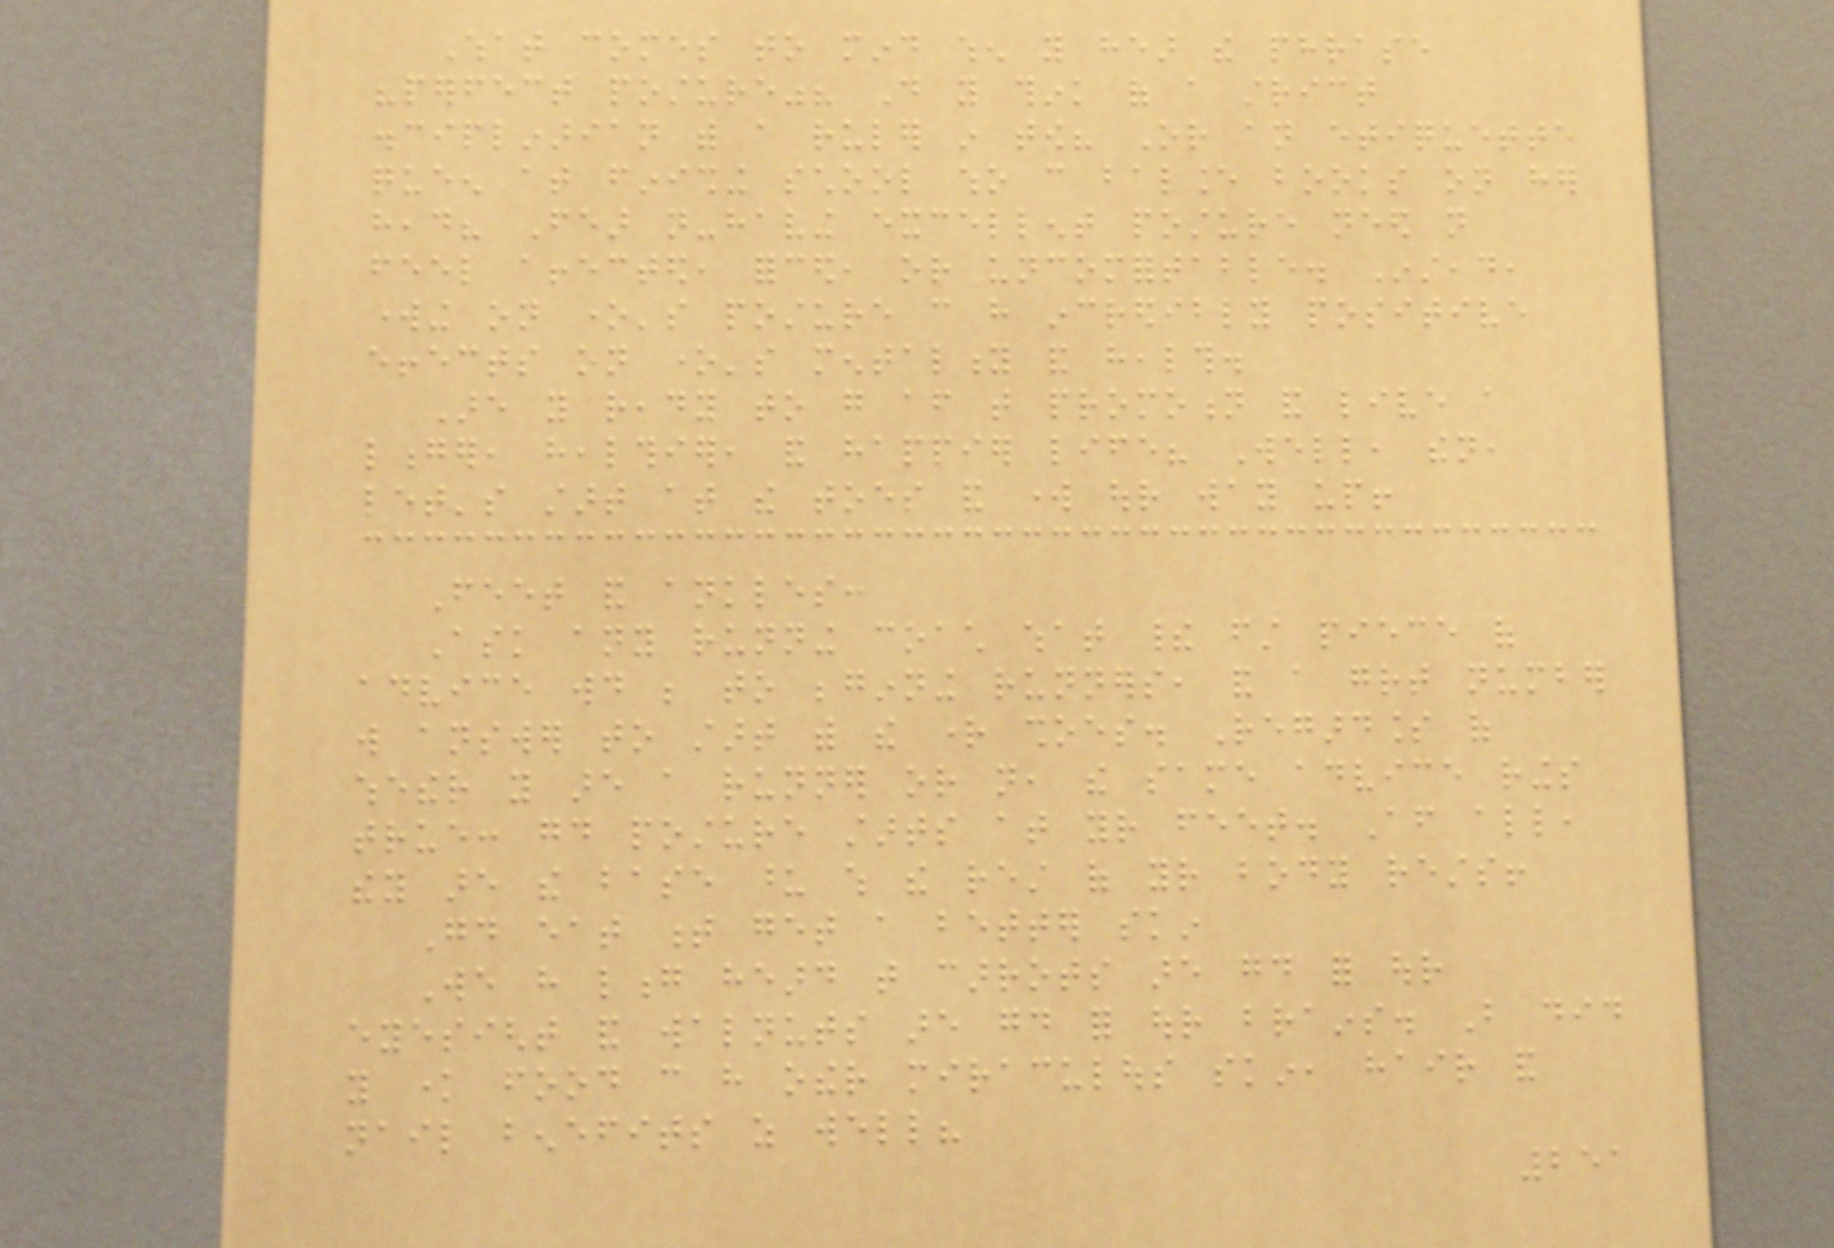What comes to mind when you hear the phrase
"perfect posture"? Do you think of a strict
disciplinarian with a ruler in tow? Or an etiquette
queen at finishing school who can balance books on her
head? Fear not-having excellent posture need not
feel affected, forced, or uncomfortable. Instead,
working on one's posture can have incredibly positive
effects on one's mentality and health.
Are you ready to go after that promotion and live a
longer, healthier, and happier life? Well, then,
let's start at the toes and work our way up!
Feet and ankles:
Ask any running coach what their first piece of
advice would be to beginning runners, and a great number
will answer to start with the right shoes. Regardless of
whether you are a runner or not, the same advice rings
true: good posture starts at your feet. After all,
they are the base upon which the rest of your body rests!
Good eat t get a better skin
We have long heard that carrots are good for our
eyesight and walnuts are good for our brains. But did
you know food can have other miraculous skin, hair and
nail benefits as well?
251
